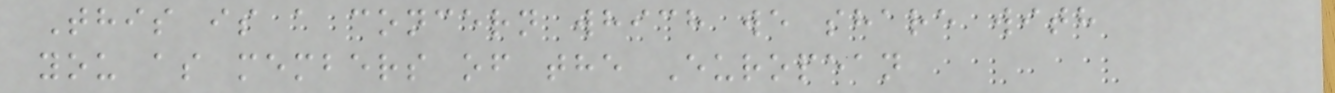This is a concern which we share with
you as members of the European
